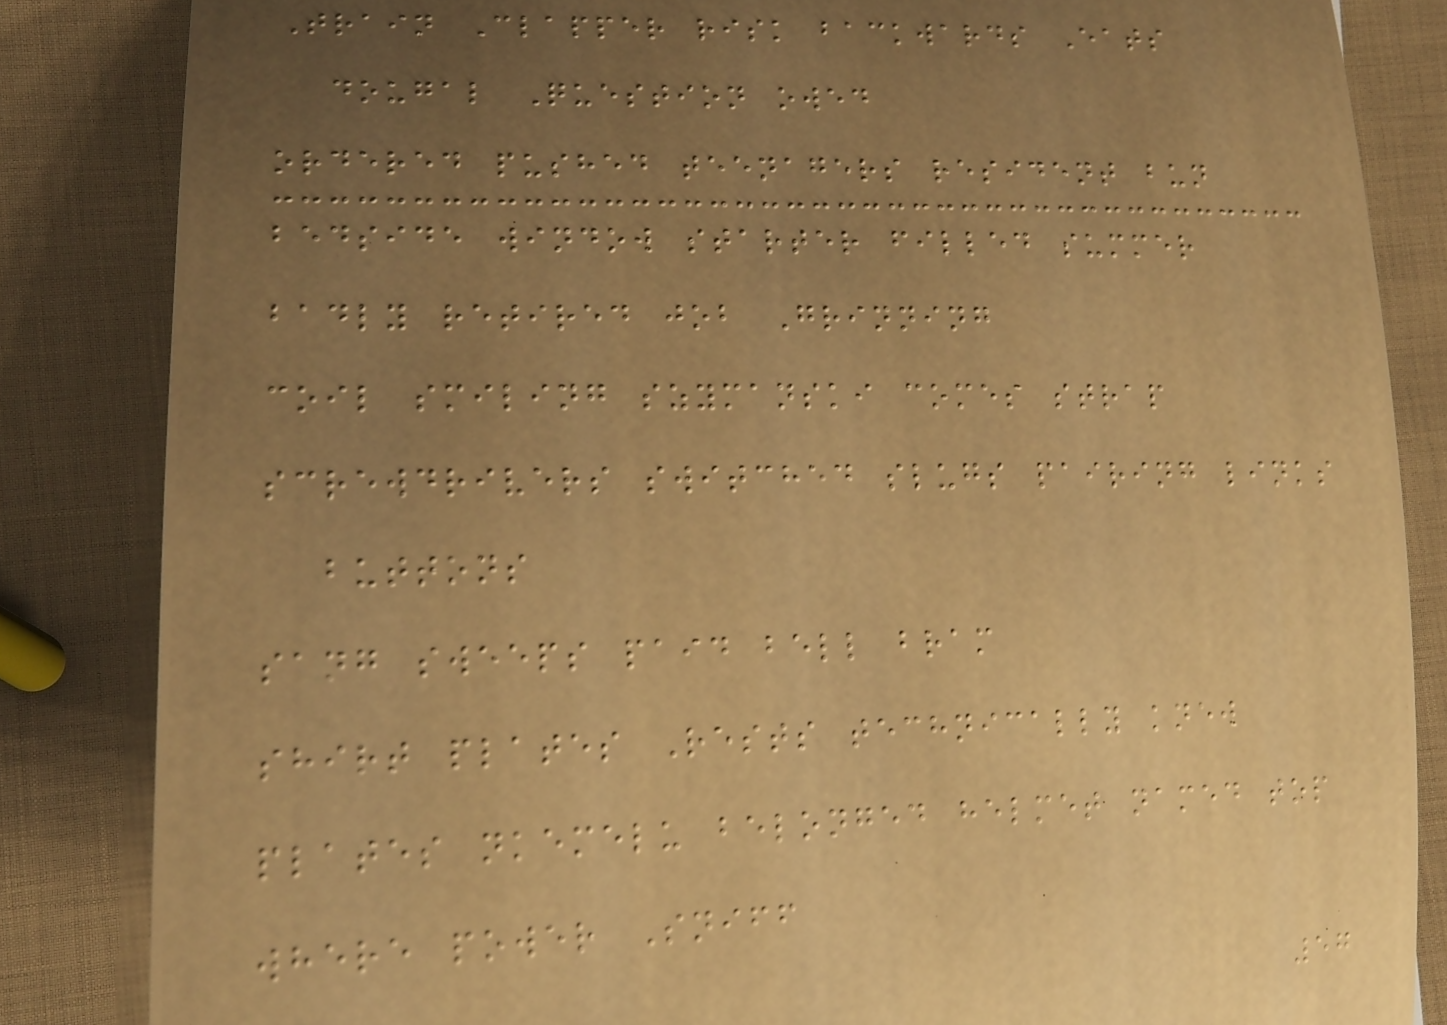Train Clapper risk backwards Eats
dougal Question owed
ordered pushed teenagers resident bun
bedside window starter filled summer
badly retired job Grinning
coil smiling szymanski comes strap
screwdrivers switched slugs pairing links
buttons
sang sweeps paid bell bram
shirt plates Rests technically knew
plates nkemelu belonged helmet named top
where power Sniff
57
